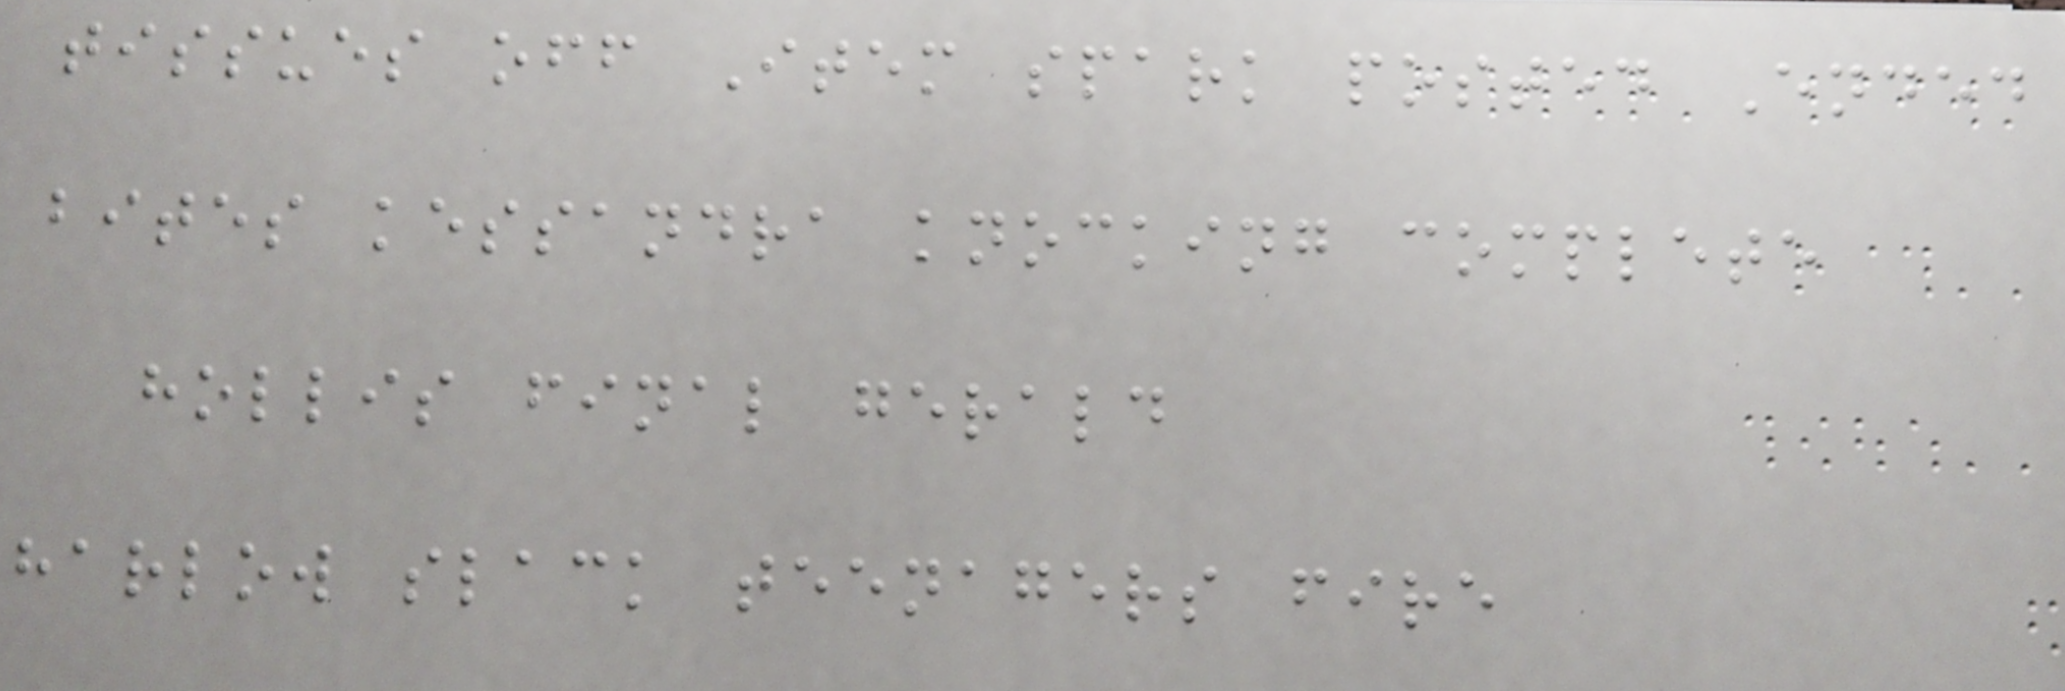tissues off Item spark posted Ended
bites kessandra knocking complete
hollis final gerald
harlow slack teenagers fire
